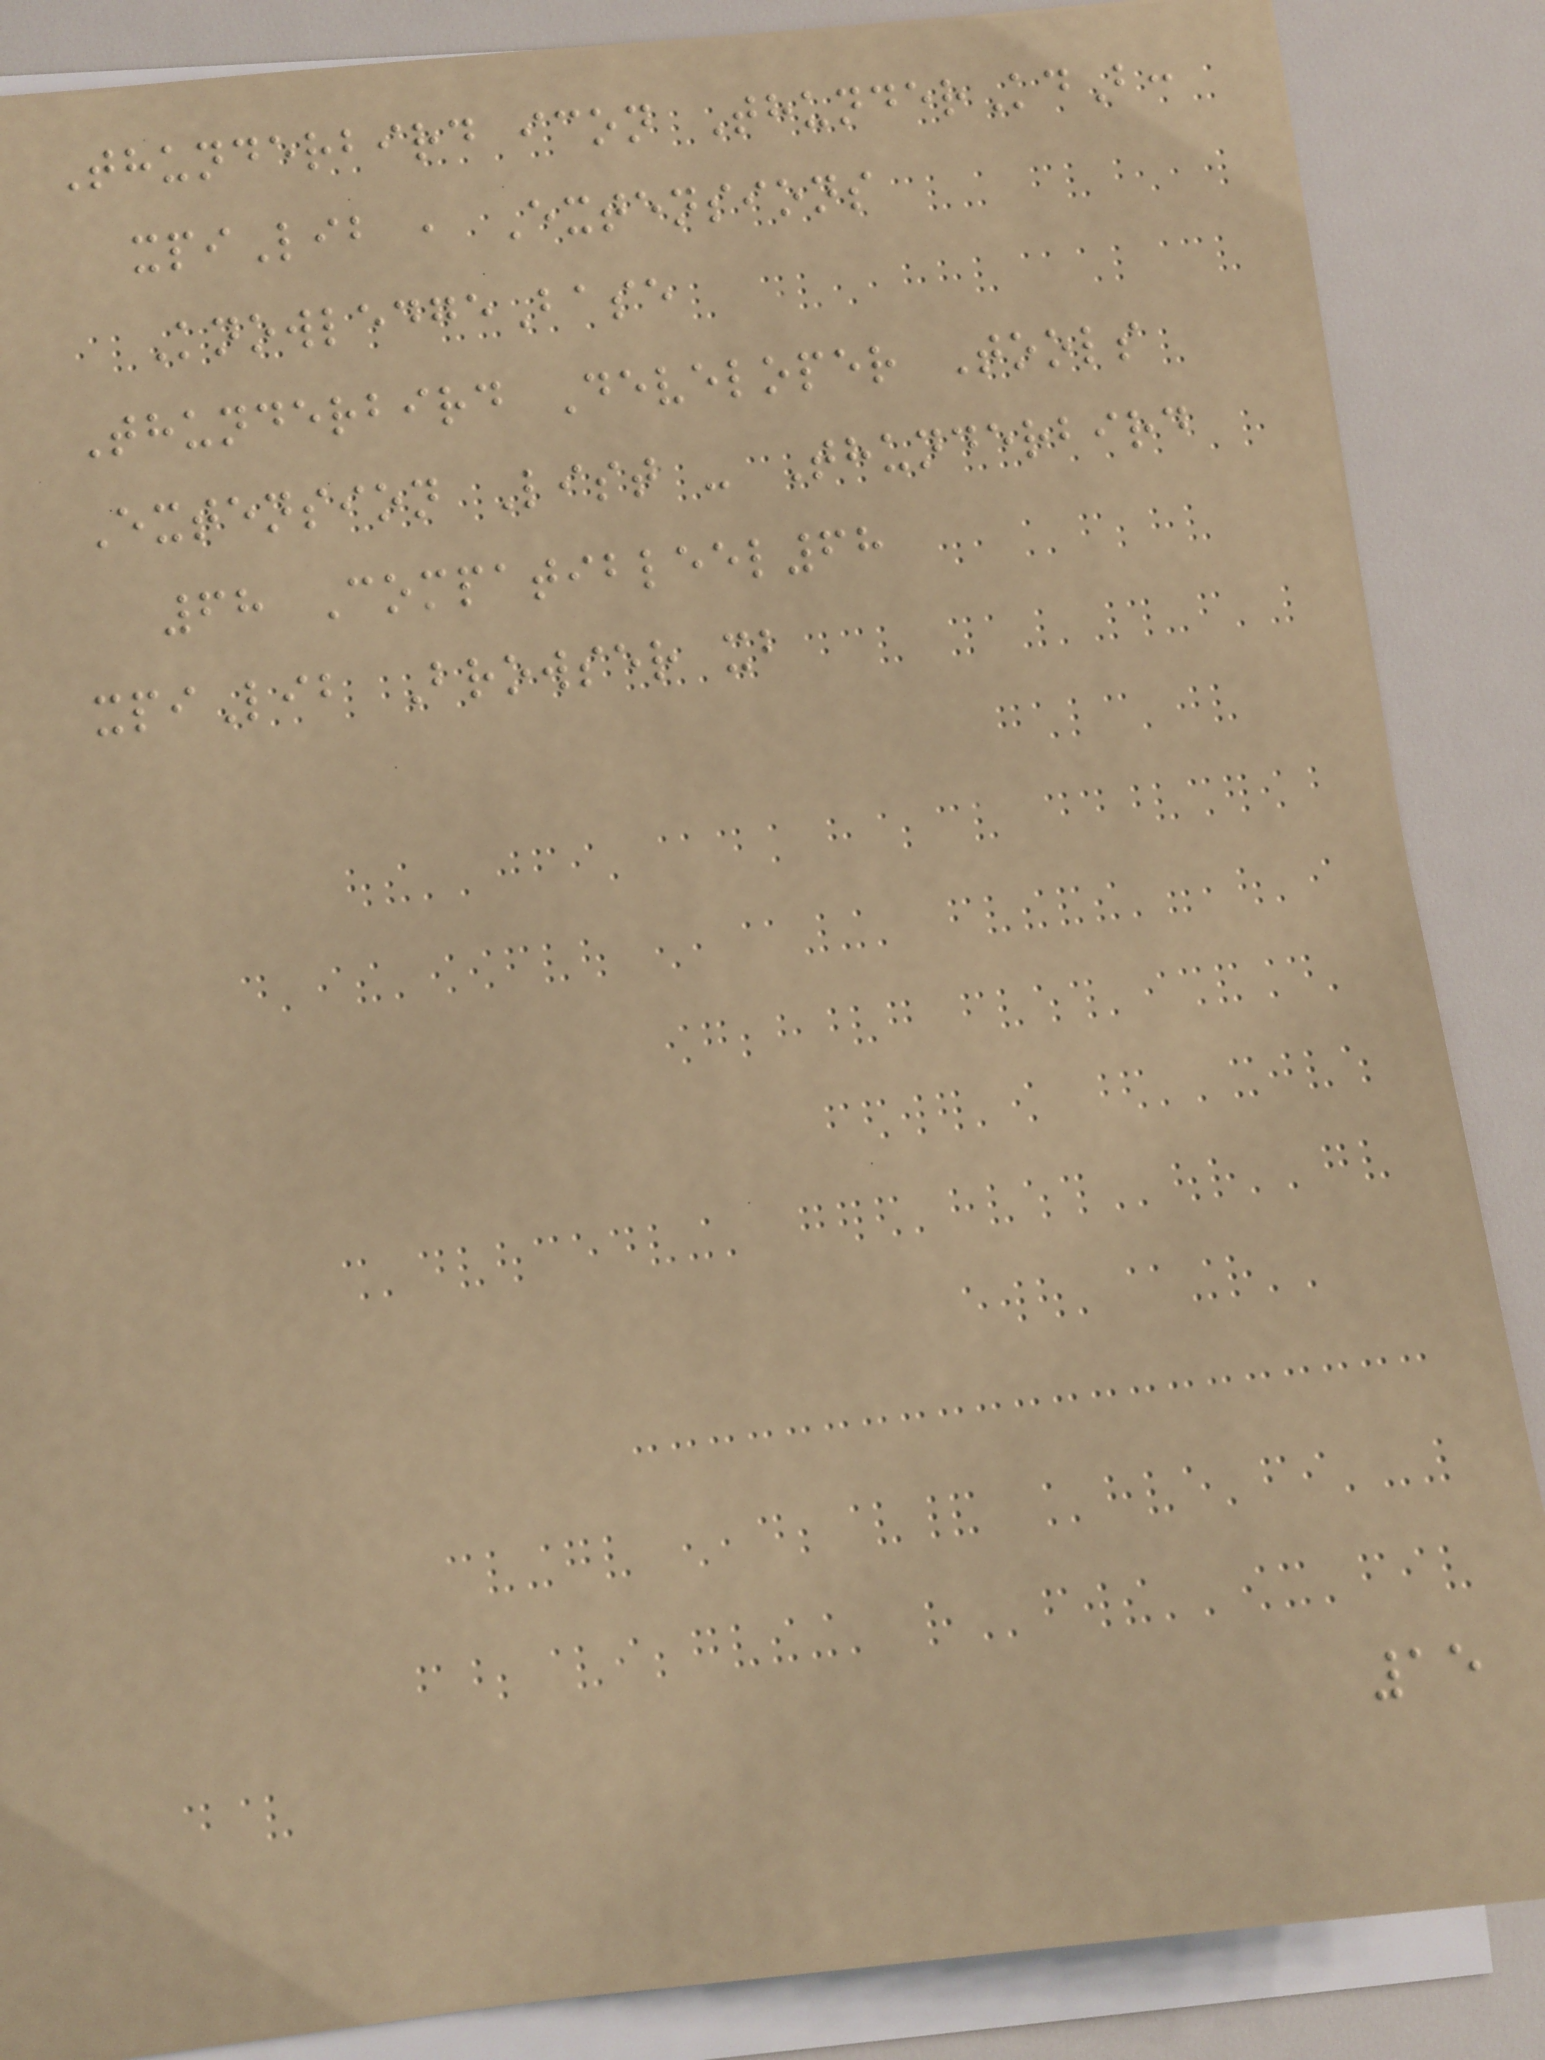Thunderbird icon ThunderKdB:
xpiLib , Extensions
KnowledgeBase
Thunderbird Developer Tools
Extension List - Thunderbird
68 Compatibleel68
xpiLib Browser xb
15
